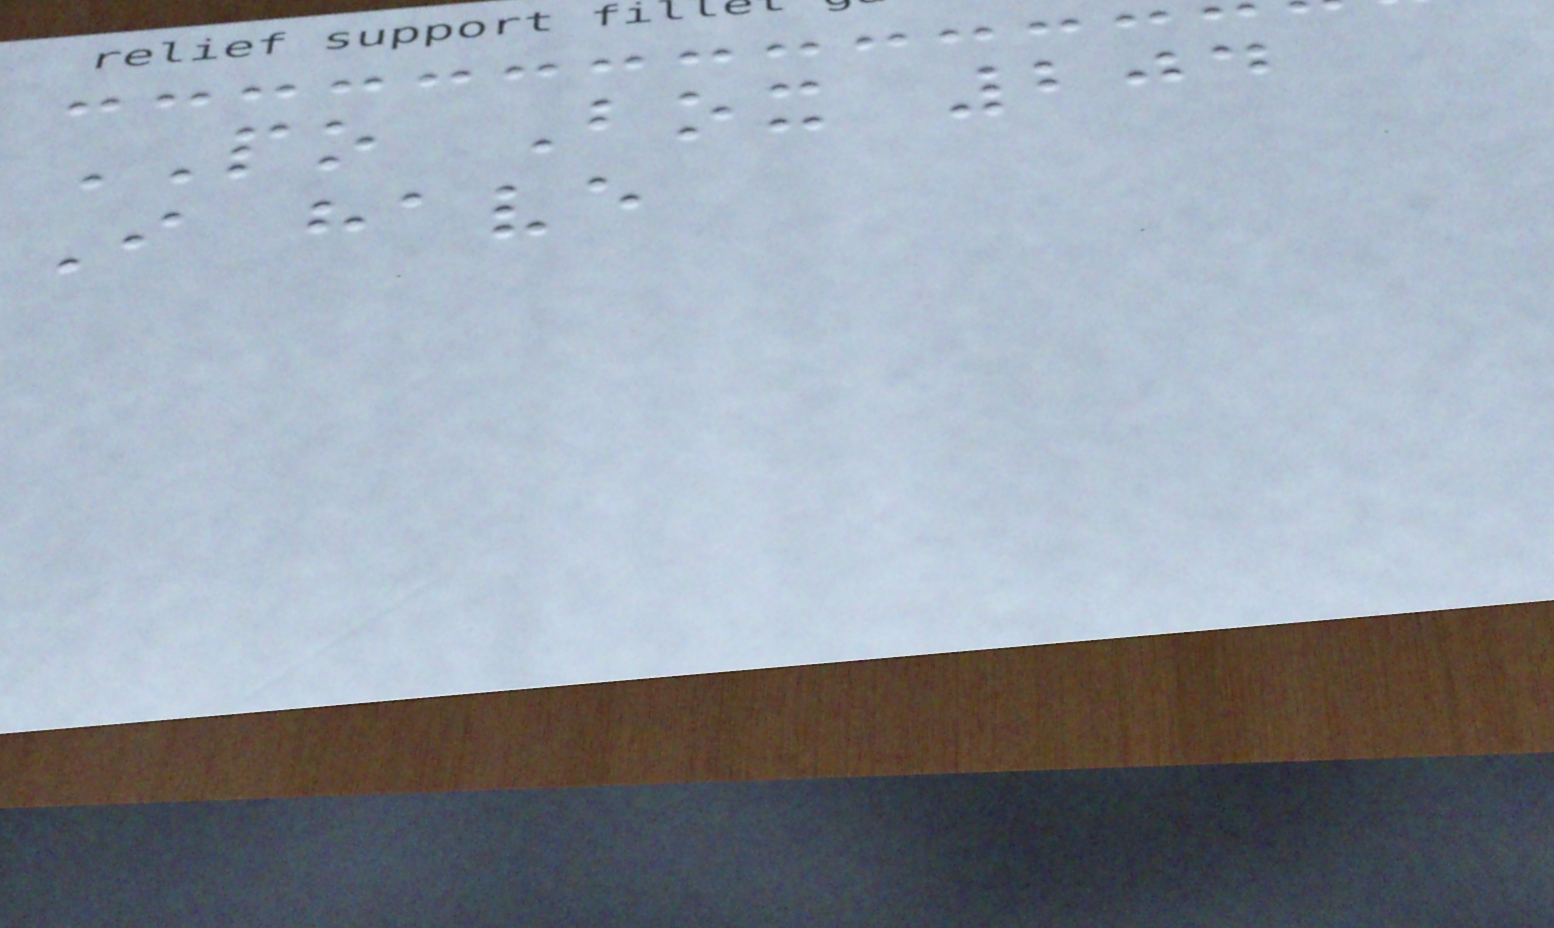PO Box 204
I have
